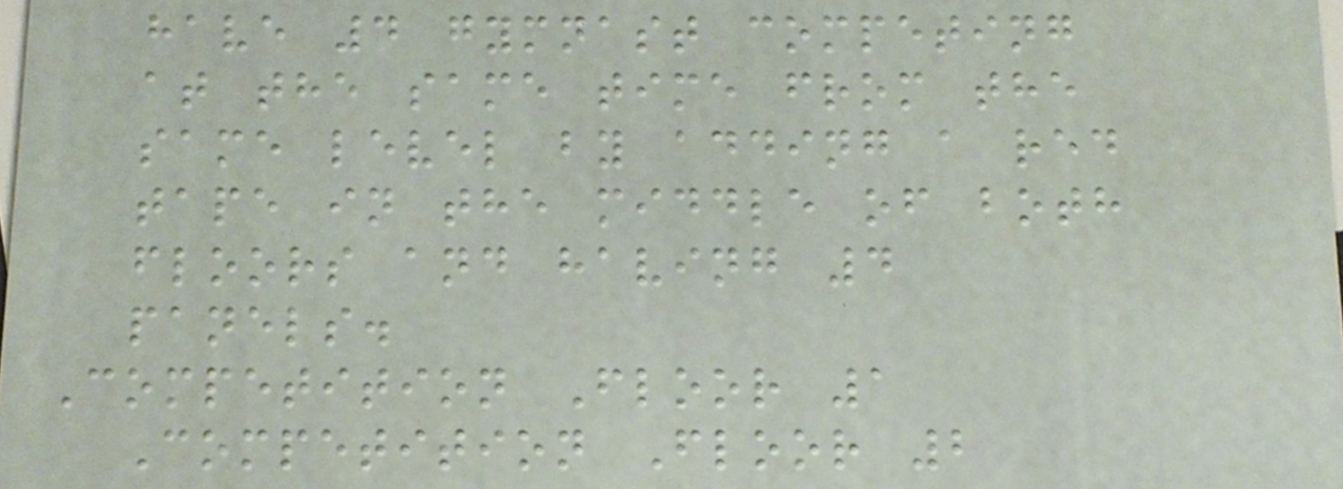have 4 gymnast competing
at the same time from the
same level by adding a red
tape in the middle of both
floors and having 4
panels.
Competition Floor 1
Competition Floor 2
